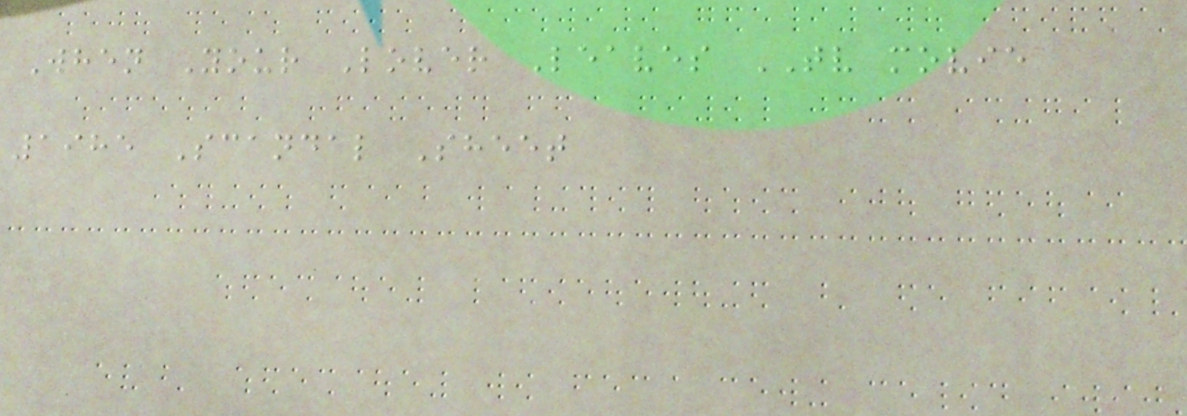When Your Lover Leaves TV movie
1985 Scandal Sheet
